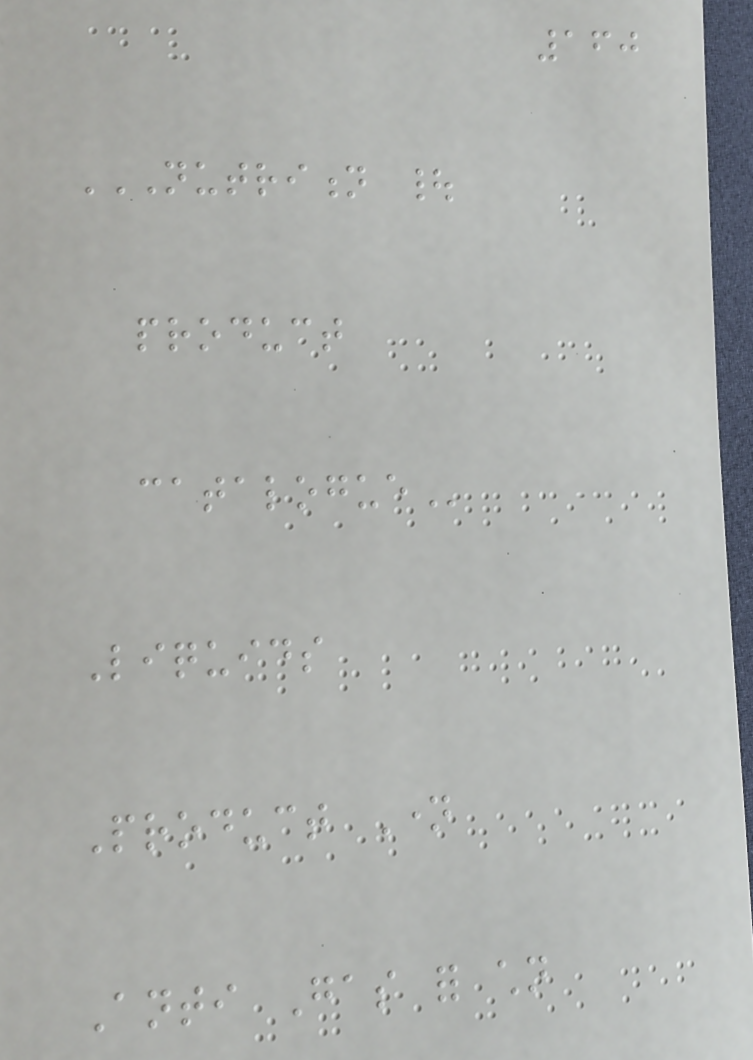160
NUTRITION |
PRODUCT
CATALOGUE
Liquids
Product Name
Anti Gas for children
